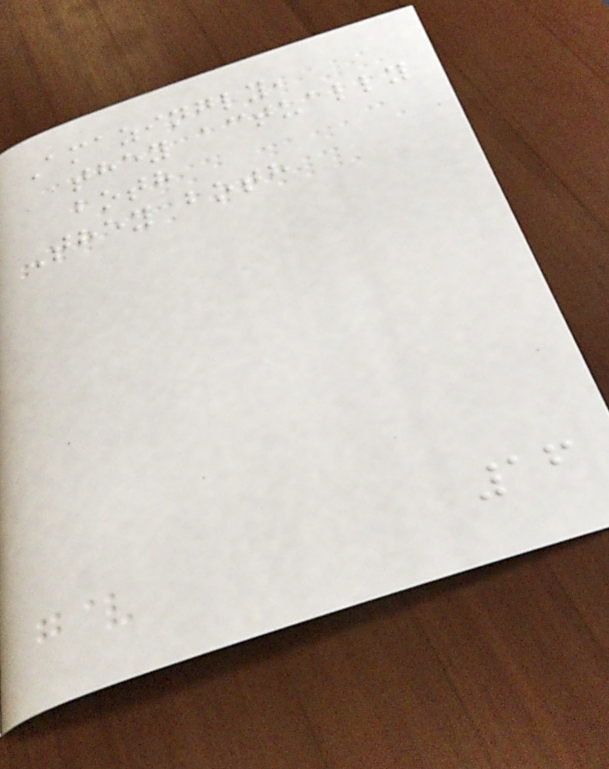Amazingly,
they actually
both
They both
16
